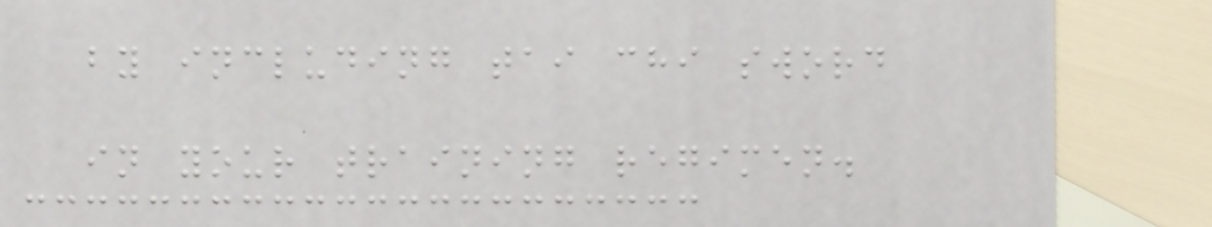by including tai chi sword
in your training regimen.
